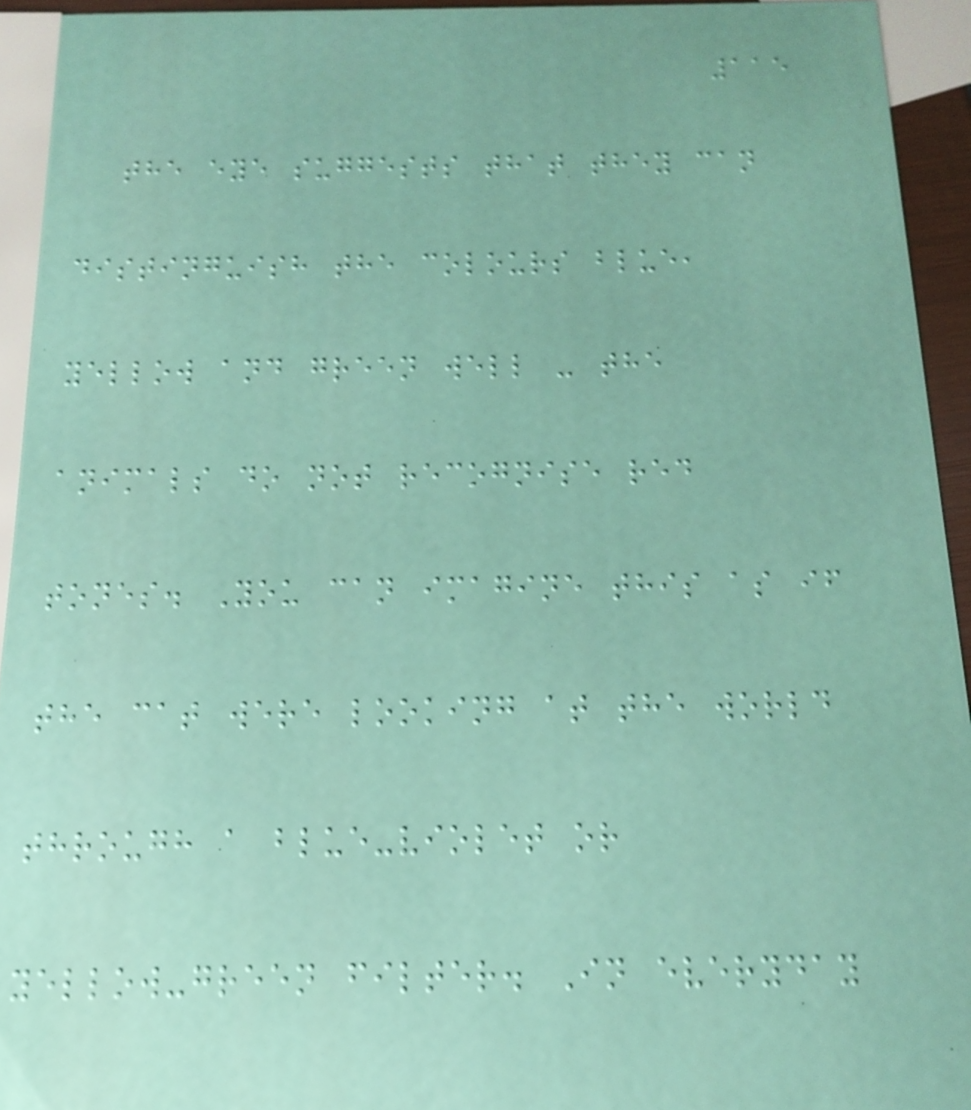115
the eye suggests that they can
distinguish the colours blue,
yellow and green well - the
animals do not recognise red
tones. You can imagine this as if
the cat were looking at the world
through a blue-violet or
yellow-green filter. In everyday
